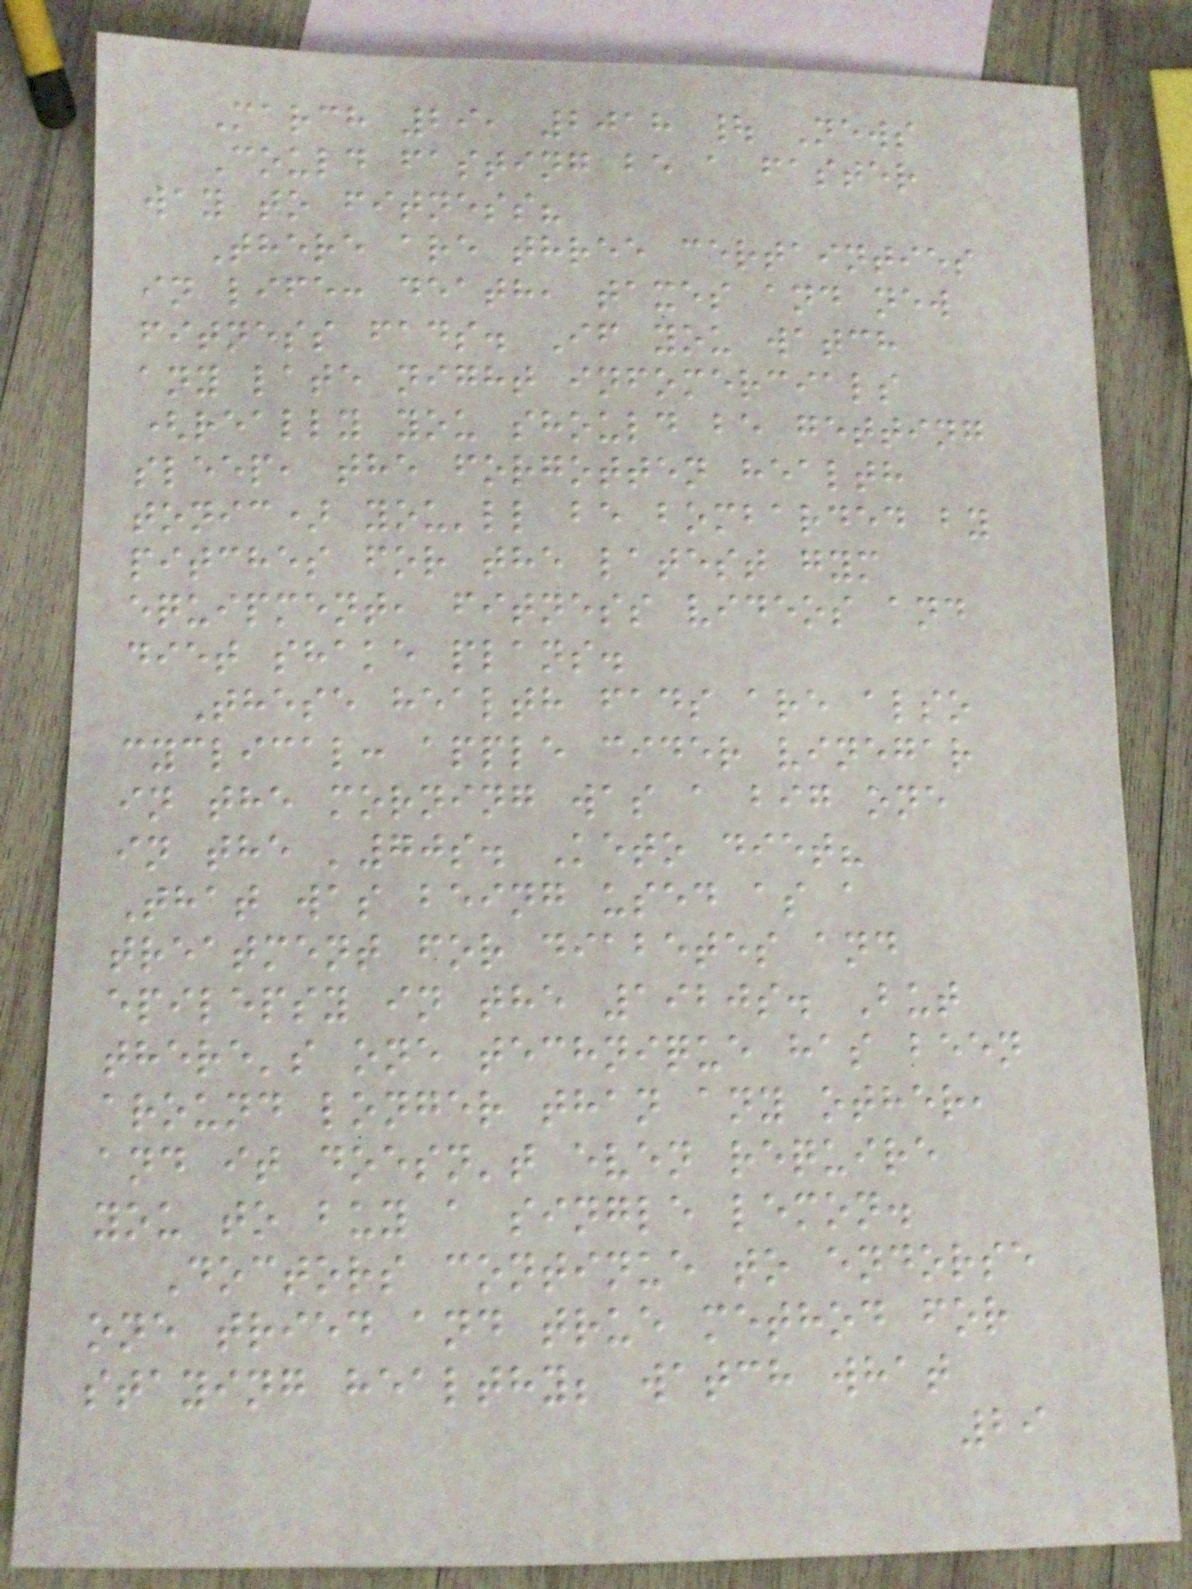March 29, 2018 | News
Could fasting be a faster
way to fitness?
There are three certainties
in life: death, taxes and new
fitness fads. If you watch
any late night infomercials
(really you should be getting
sleep, the forgotten health
tonic) you'll be bombarded by
pitches for the latest gym
equipment, fitness videos and
diet shake plans.
These health fads are also
cyclical: apple cider vinegar
in the morning was a big one
in the '70s. Keto diet?
That was being used as a
treatment for diabetes and
epilepsy in the 1920s. But
there's one technique has been
around longer than any other,
and it doesn't even require
you to buy a single lemon.
Doctors continue to endorse
one tried and true method for
staying healthy; watch what
29
